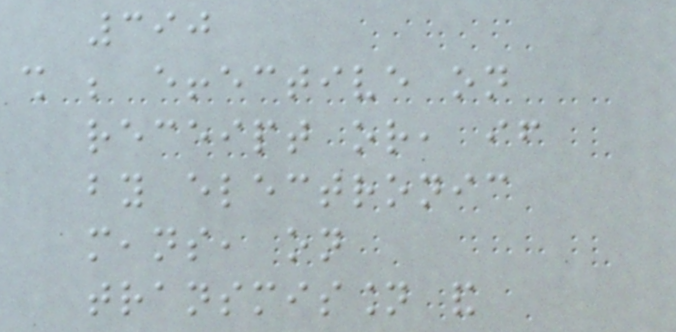390
shall be effective on
receipt or, if
by electronic
means, on
transmission and
